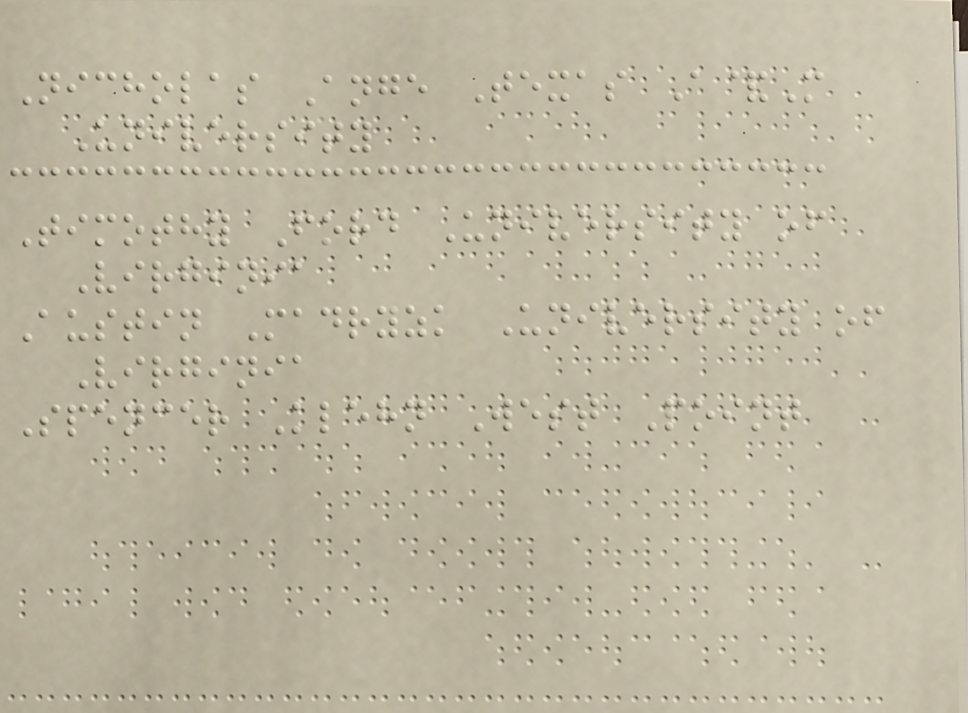Nicholas Ange Texas A&M
University
Timothy Ford University of
Virginia
Austin Madryzk University of
Virginia
Spencer Klehn West Point
